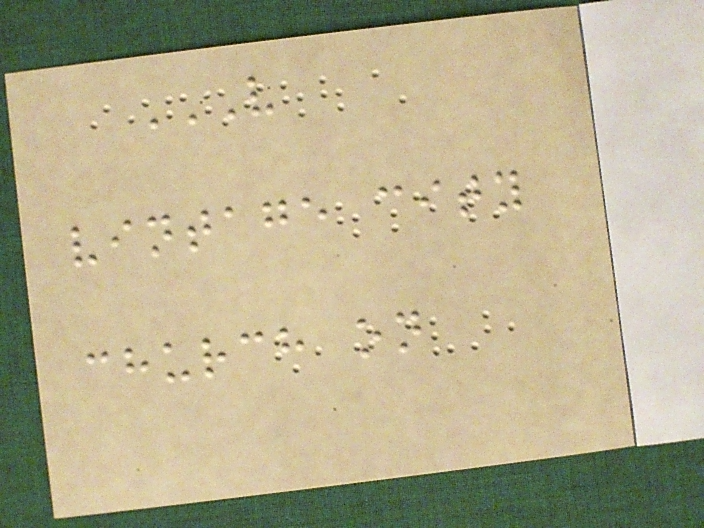V
VINTAGE CITY
CHURCH ON
